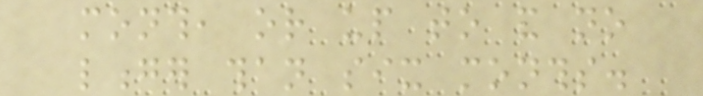month, or up to and no
longer than six months.
